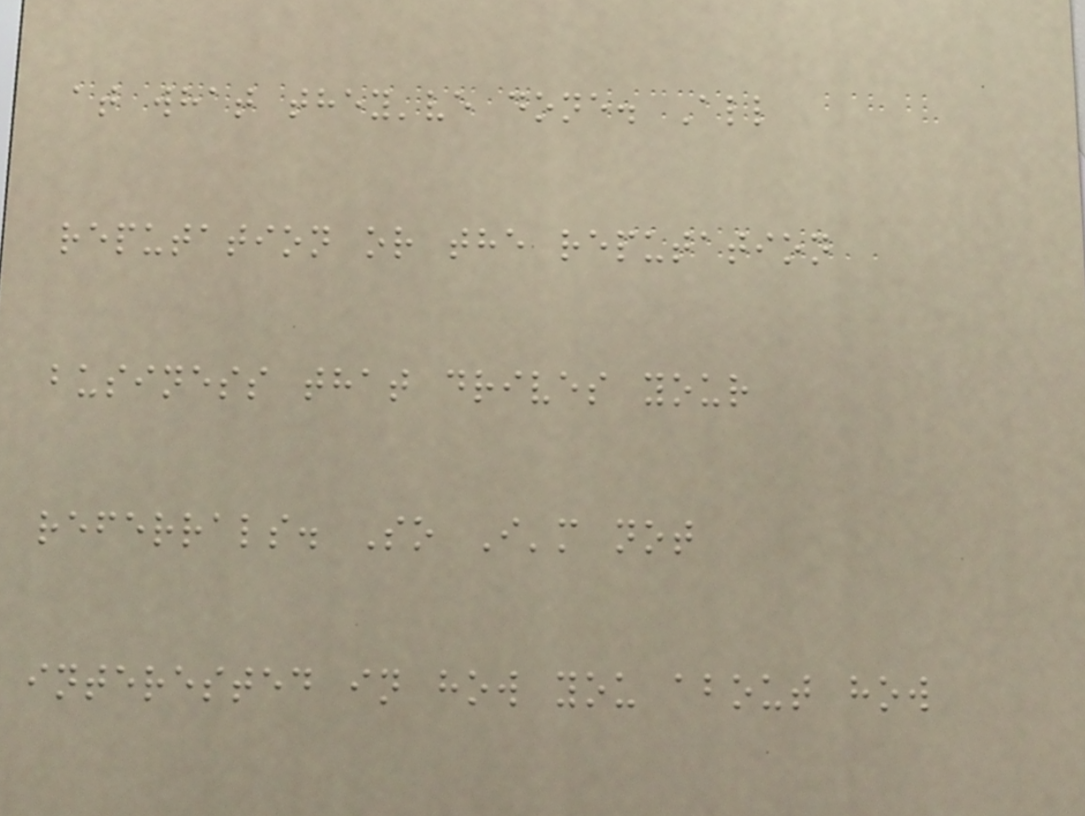at what they've done. All
reputation or the reputation
business that drives your
referrals. So I'm not
interested in how you about how
